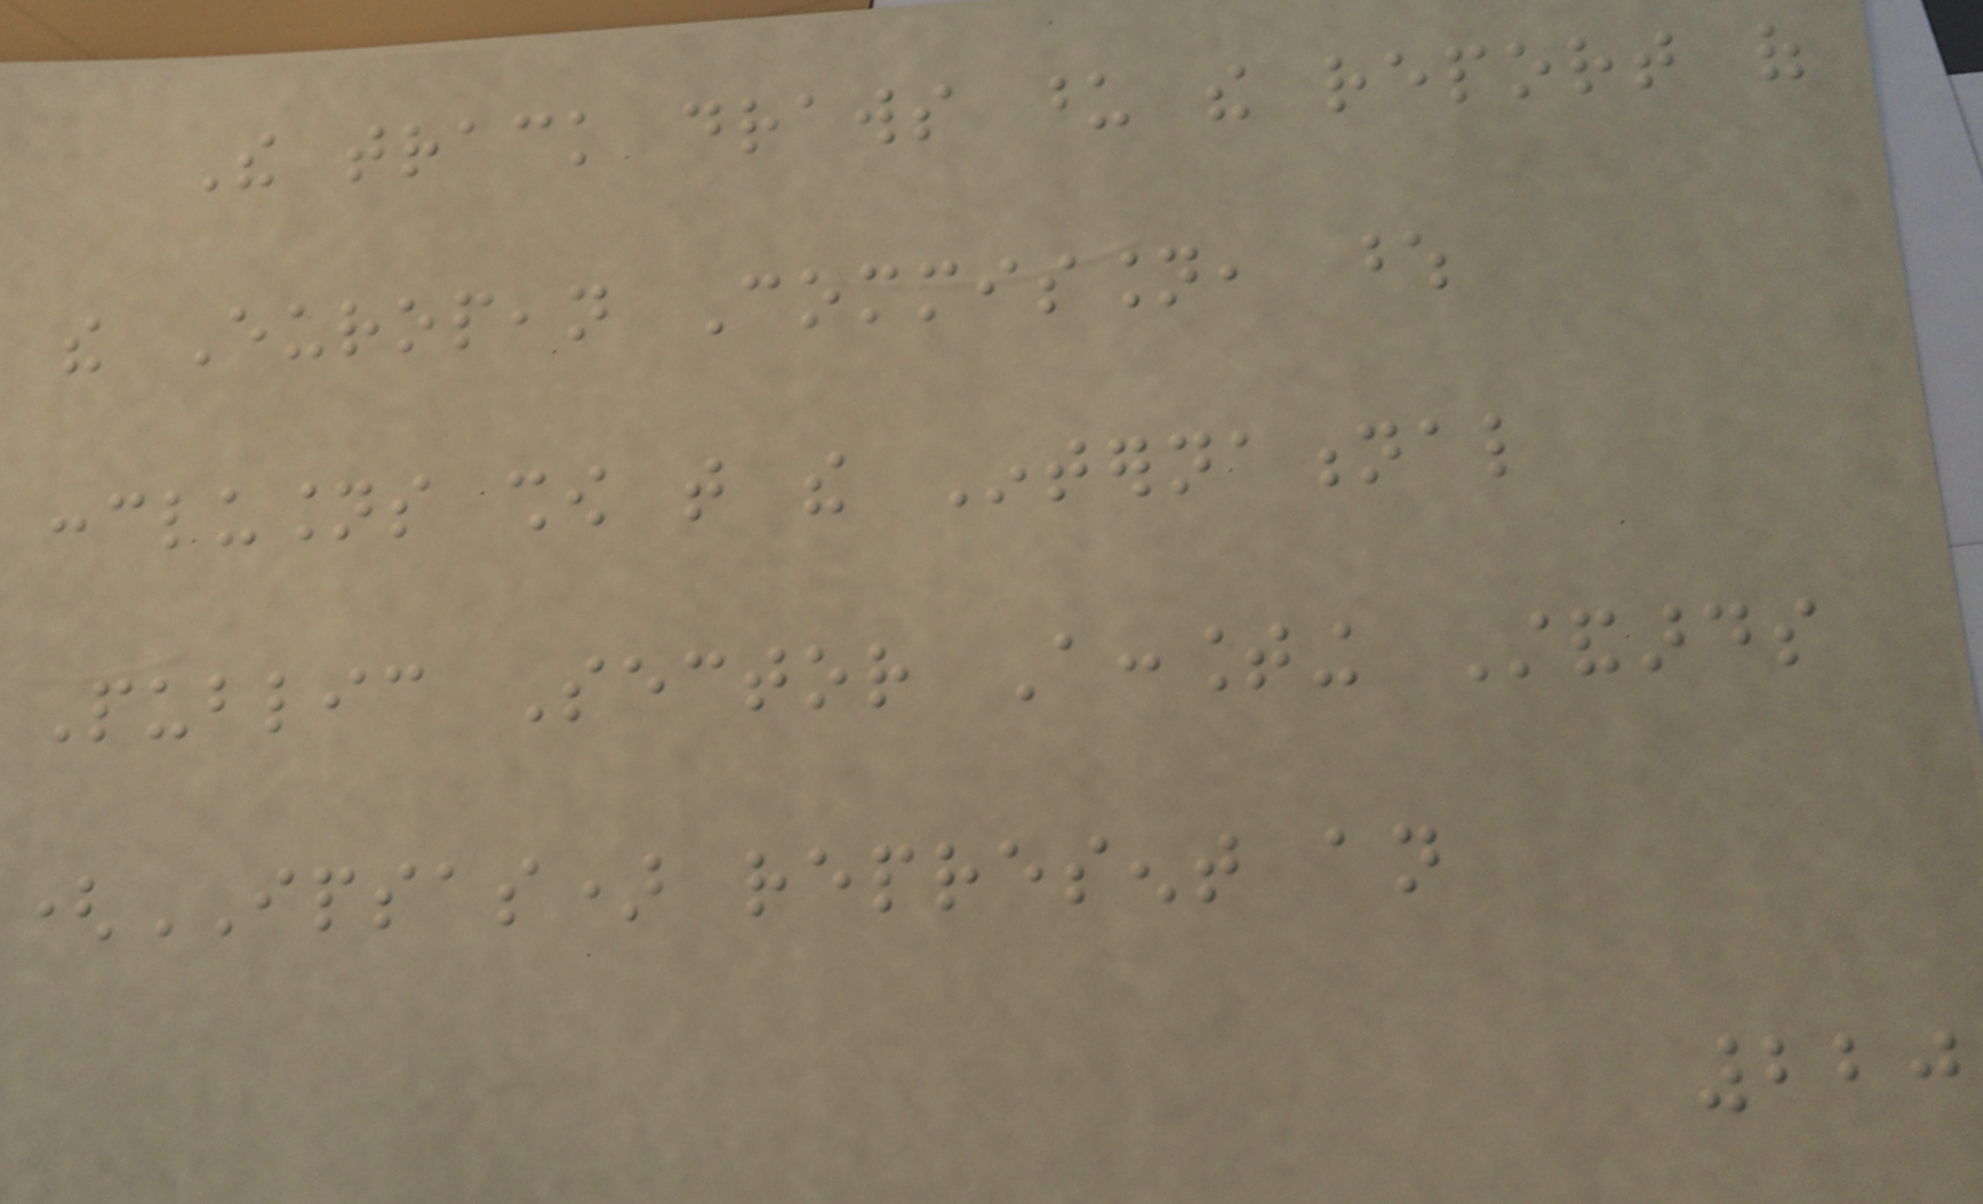The track draws upon the report of
the European Commission, whose
conclusions show that the International
Public Sector Accounting Standards
(IPSAS) represent an
220
